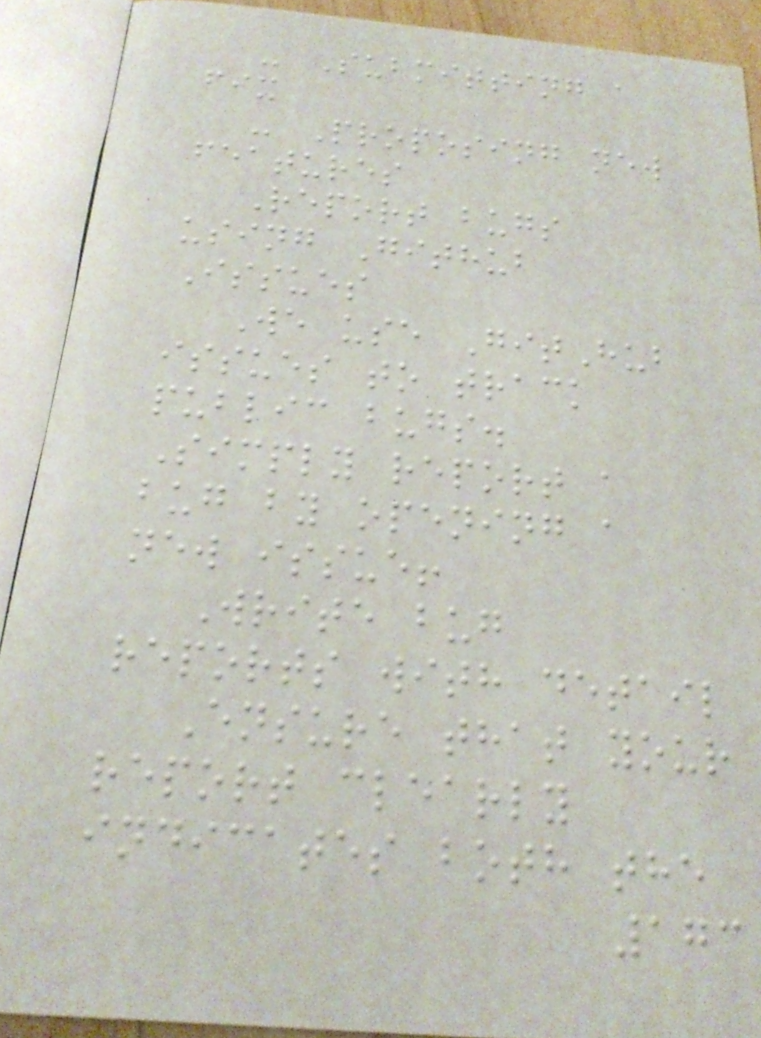- Submitting a
fix
- Proposing new
features
Report bugs
using Github
Issues
We use GitHub
issues to track
public bugs.
Simply report a
bug by opening a
new issue!
Write bug
reports with detail
Ensure that your
report clearly
indicates both the
173
